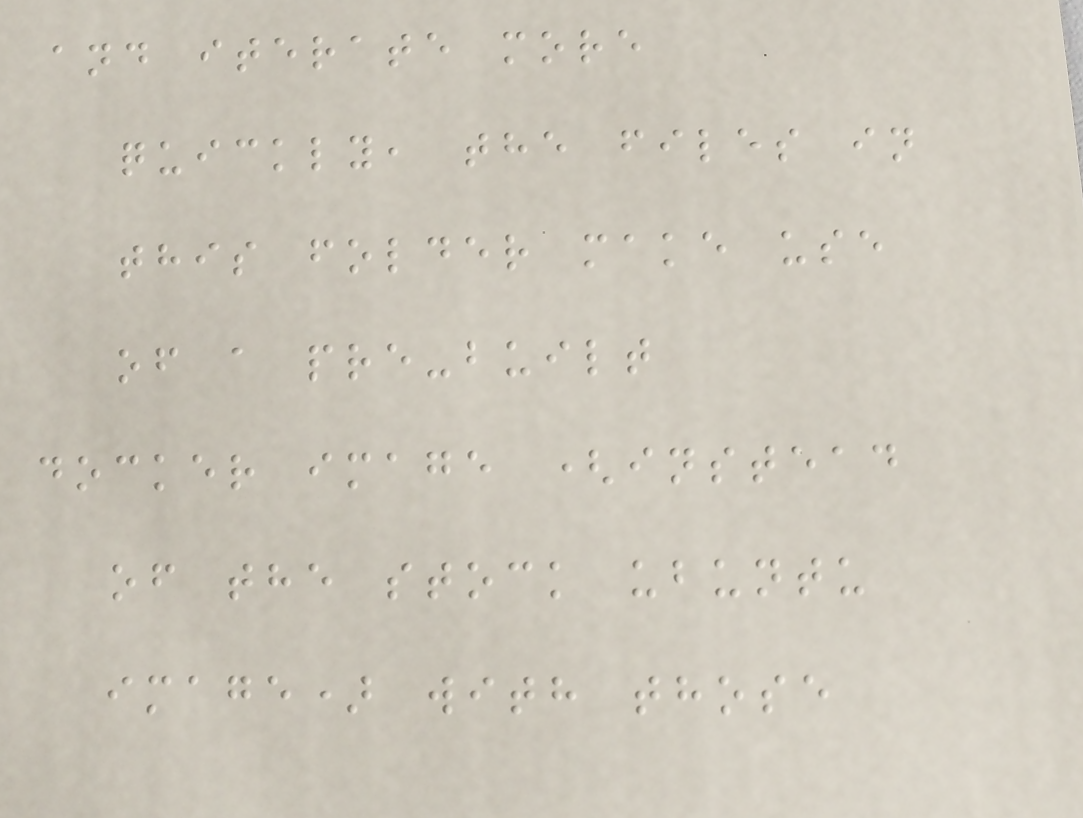and iterate more
quickly, the files in
this folder make use
of a pre-built
docker image (instead
of the stock ubuntu
image) with those
